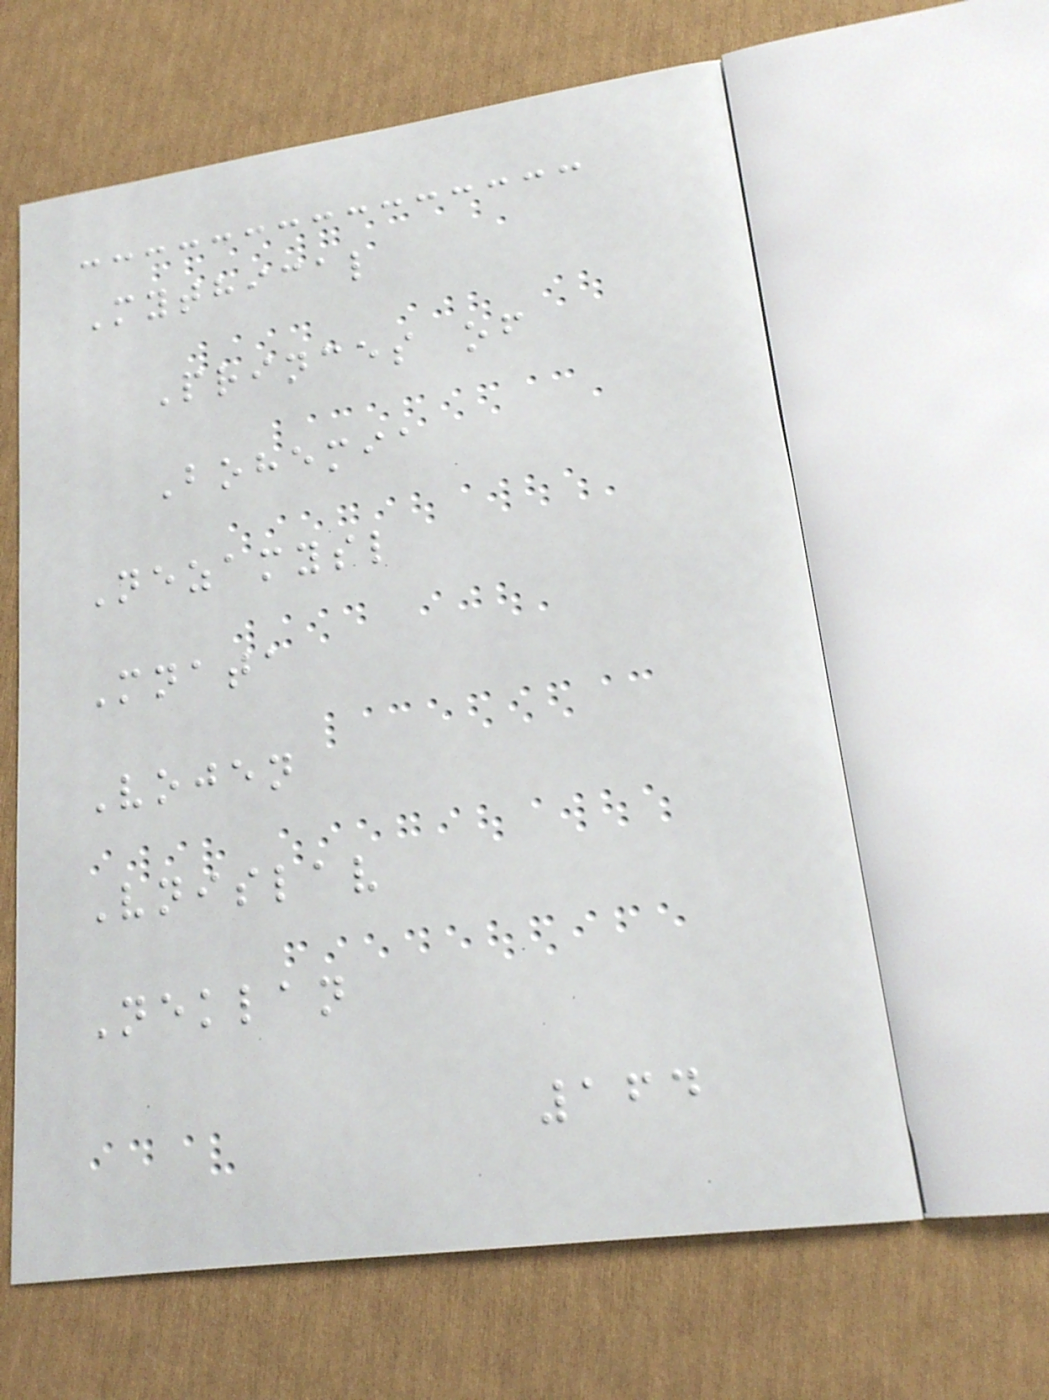Mythical
Princes of
Bohemia
Nezamysl
Mnata
Vojen
Vnislav
Neklan
164
